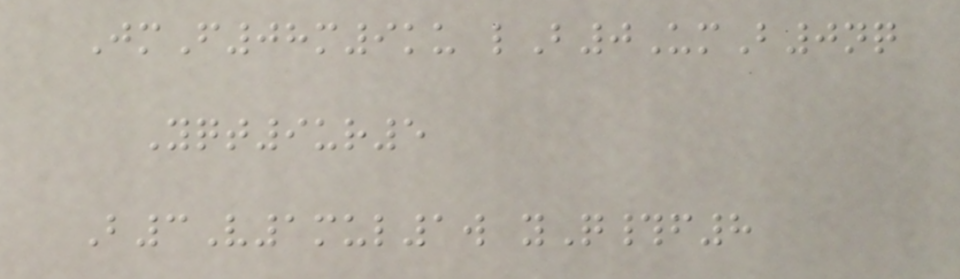JmF08m9ku lB0UmB0nq
Yqt9ur5
B3V1mul1w yQ#f8
